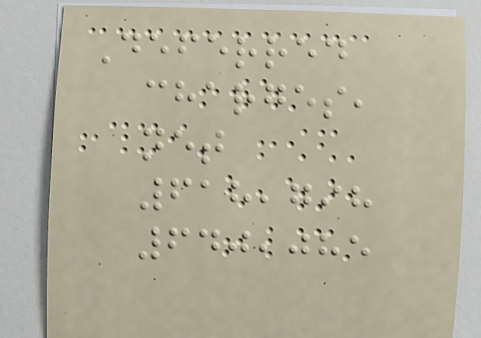Deferred
charges,
net
618,798
640,085
